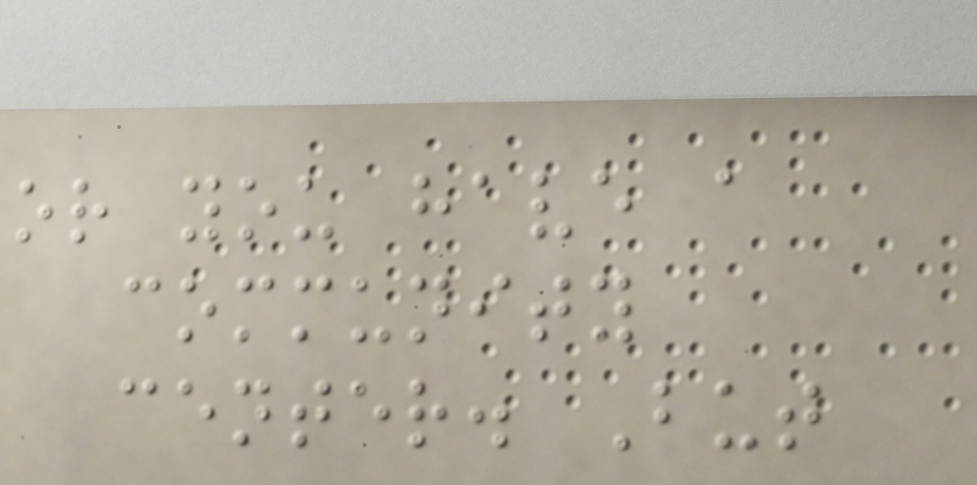or you have a
community
center. But
